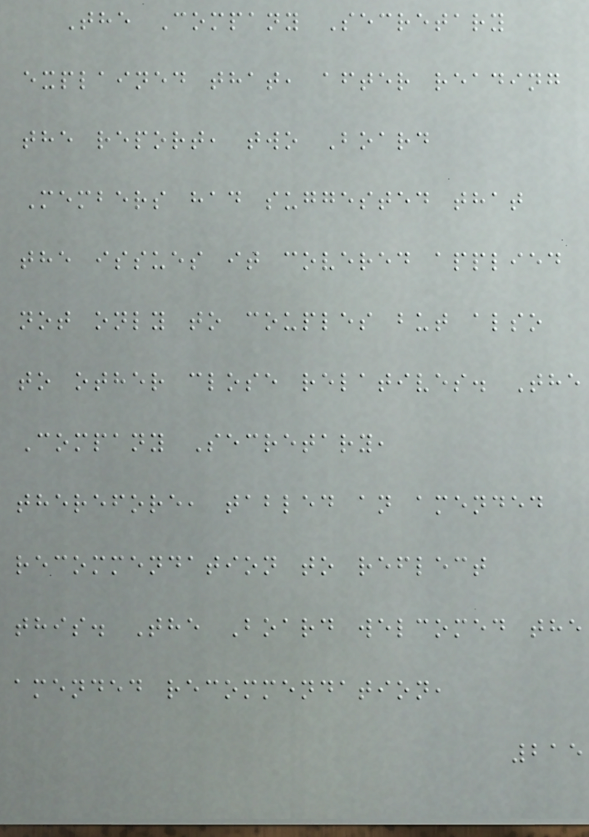The Company Secretary
explained that, after reading
the report, two Board
Members had suggested that
the issues it covered applied
not only to couples but also
to other close relatives. The
Company Secretary,
therefore, tabled an amended
recommendation to reflect
this. The Board welcomed the
amended recommendation,
215
